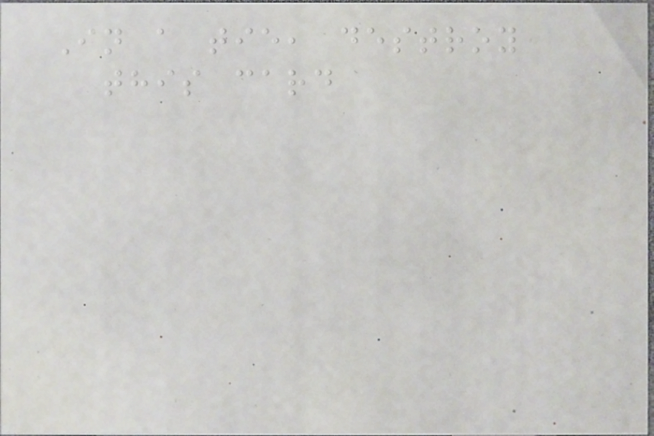In a tie, destroy
this card
